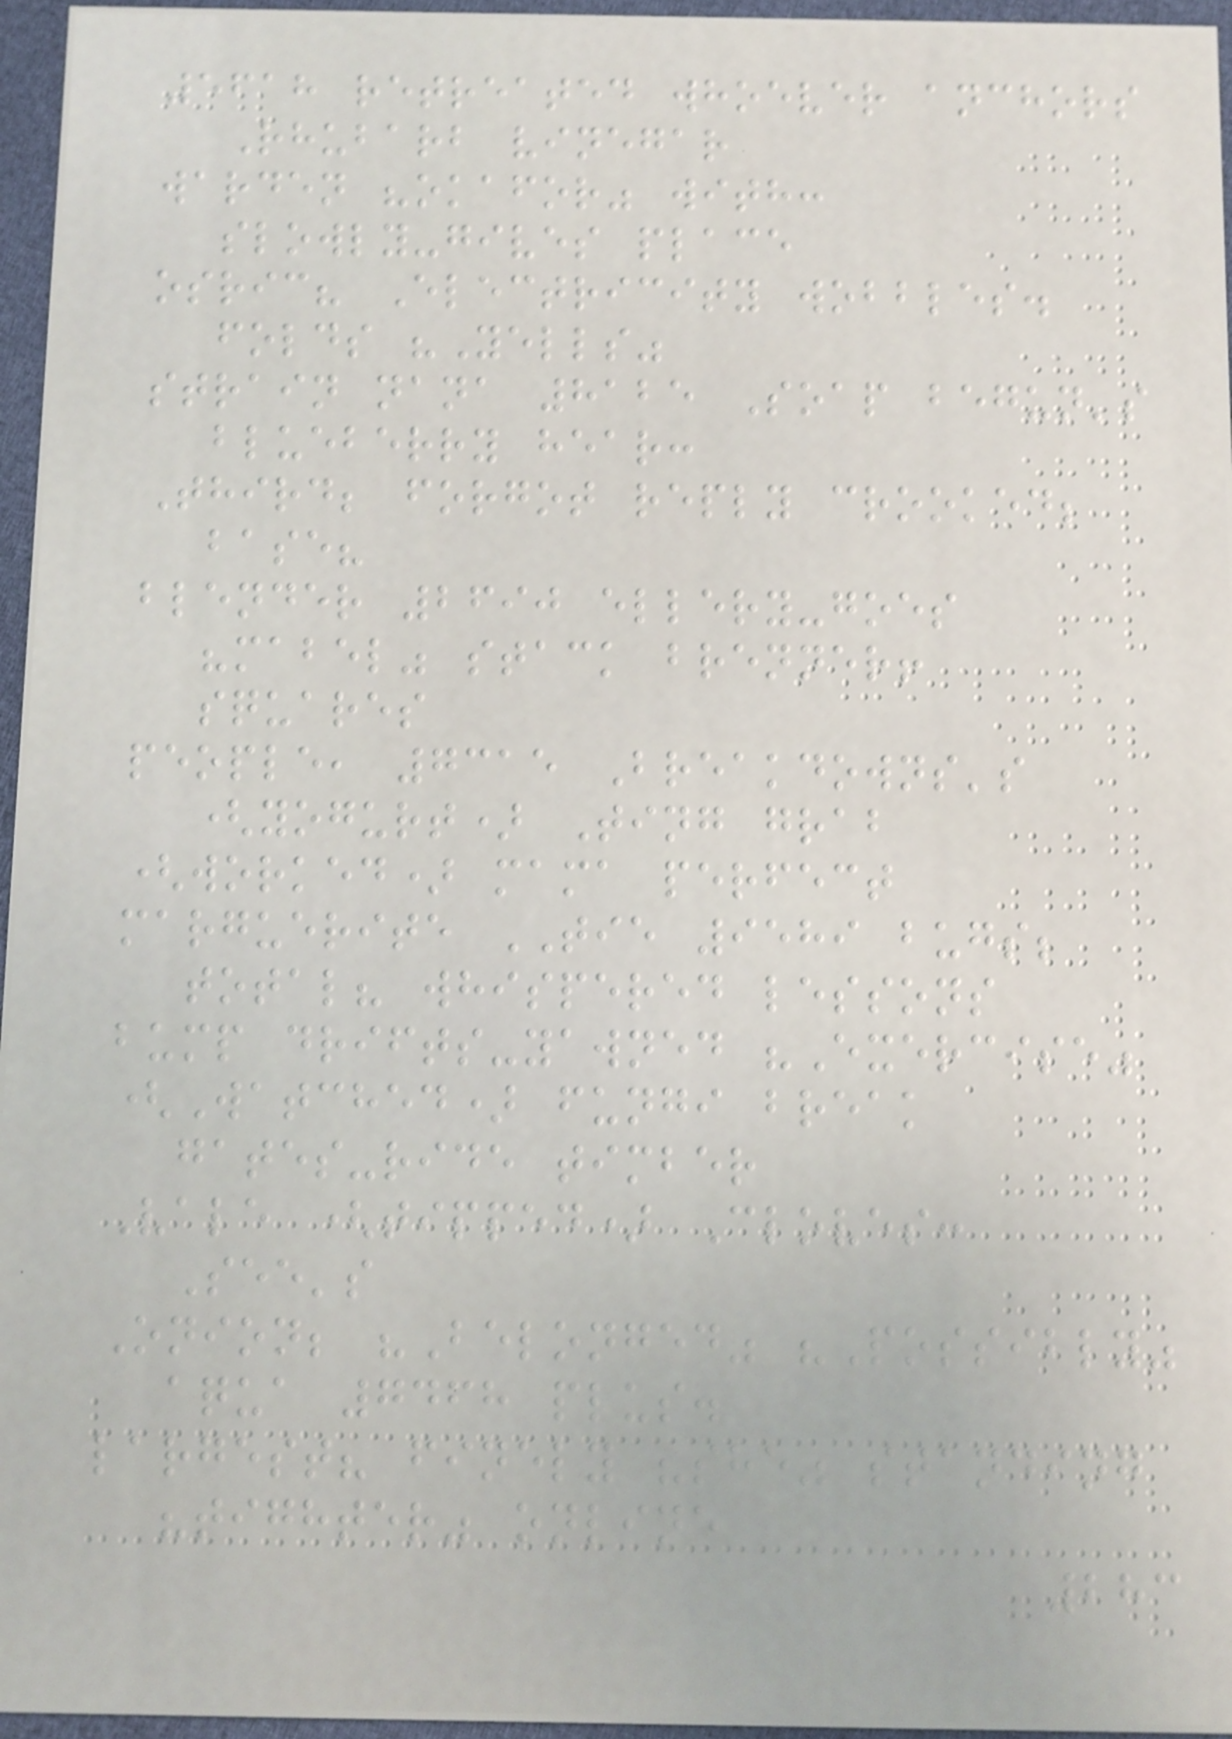5618 retreated whoever anchors
Rhubarb vinegar
warden "okafor" with:
slowly-gives place
osric? Electricity wobbles.
folds "Yells"
strain nana 8125 Soap begun's
blueberry hear:
Third; forgot reply crooked;
base?
blender 2690 ellery-goes
"mabel" stack brenner!
squares
people, 7315 Breakdowns's
(yogurt) Ting grab
(worked) mama perfect
marguerite TIE 9589 bugs;
total? whispered lessons
bump drifts-yawned "Exercise"
(Watched) fungi break
gates-ride timber
Vale (tipped) Cloves:
See's
Onion; "Belonged" "Possibly"
aqua 7468 plus.
largest? finely "she" standing
"tighter" online
283
